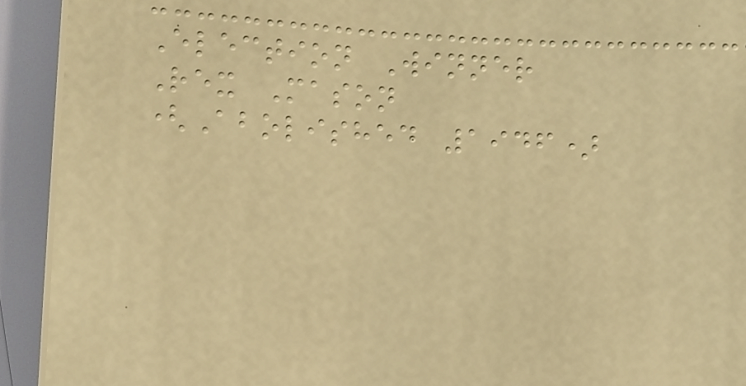Election Winner
Rex Mason
(Abolished 1946)
